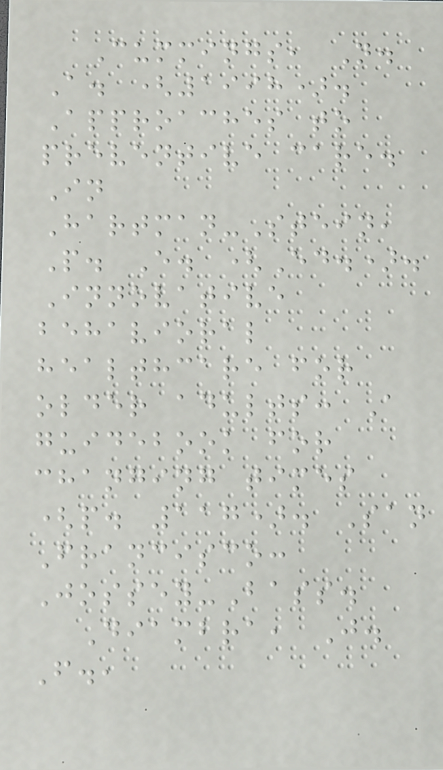Cummings, N.
A. (1998).
Approaches to
preventive care.
In
Hartman-Stein,
P. E. (Ed.).
Innovative
behavioral
healthcare for
older adults: A
guidebook for
changing times
(p. 117). San
Francisco:
Jossey-Bass.
Diambra, J.
F.,
